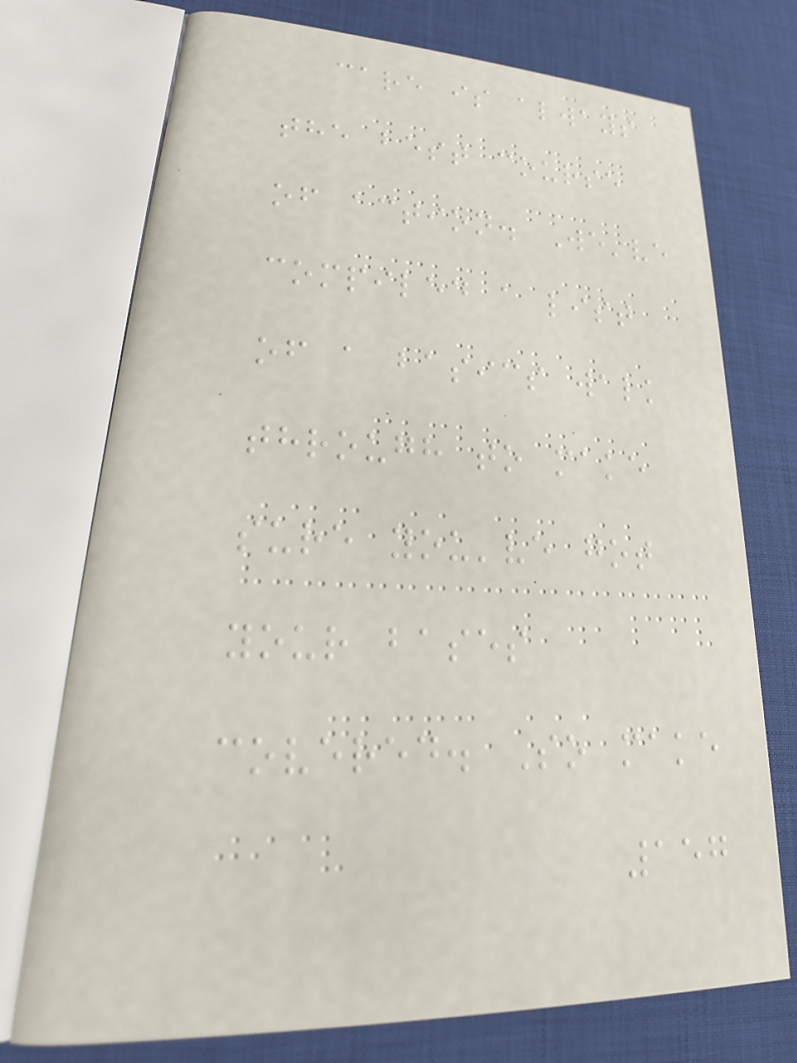care is always
the best course
of action. We've
compiled a list
of a basics walk
through to make
sure you've got
your bases
covered. So make
157
